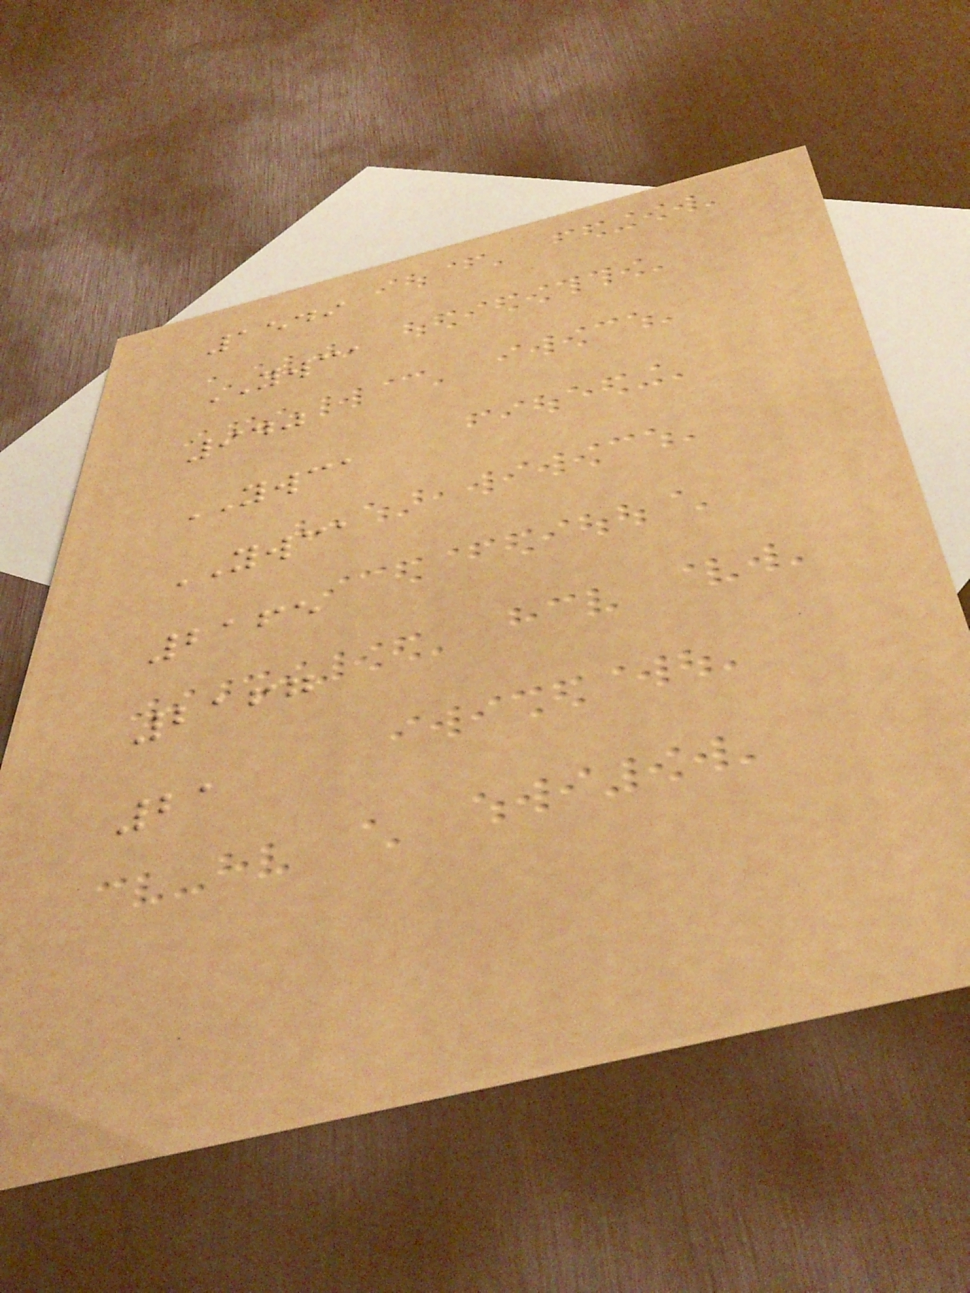1549
YWCA
940
YWCA
YWCA
2165
2167
21
